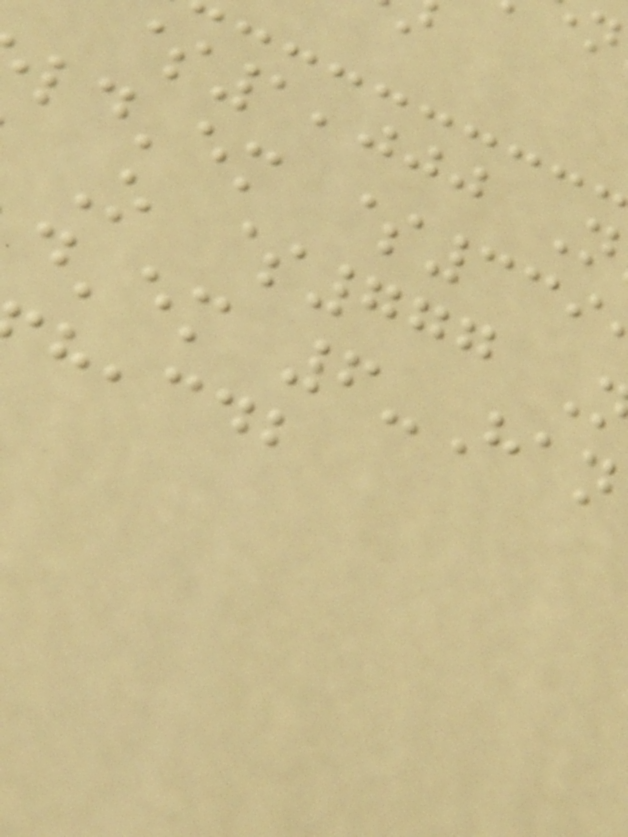$1,000 N
ld'em $339
O $777
d'em 6-Han
,cdb
